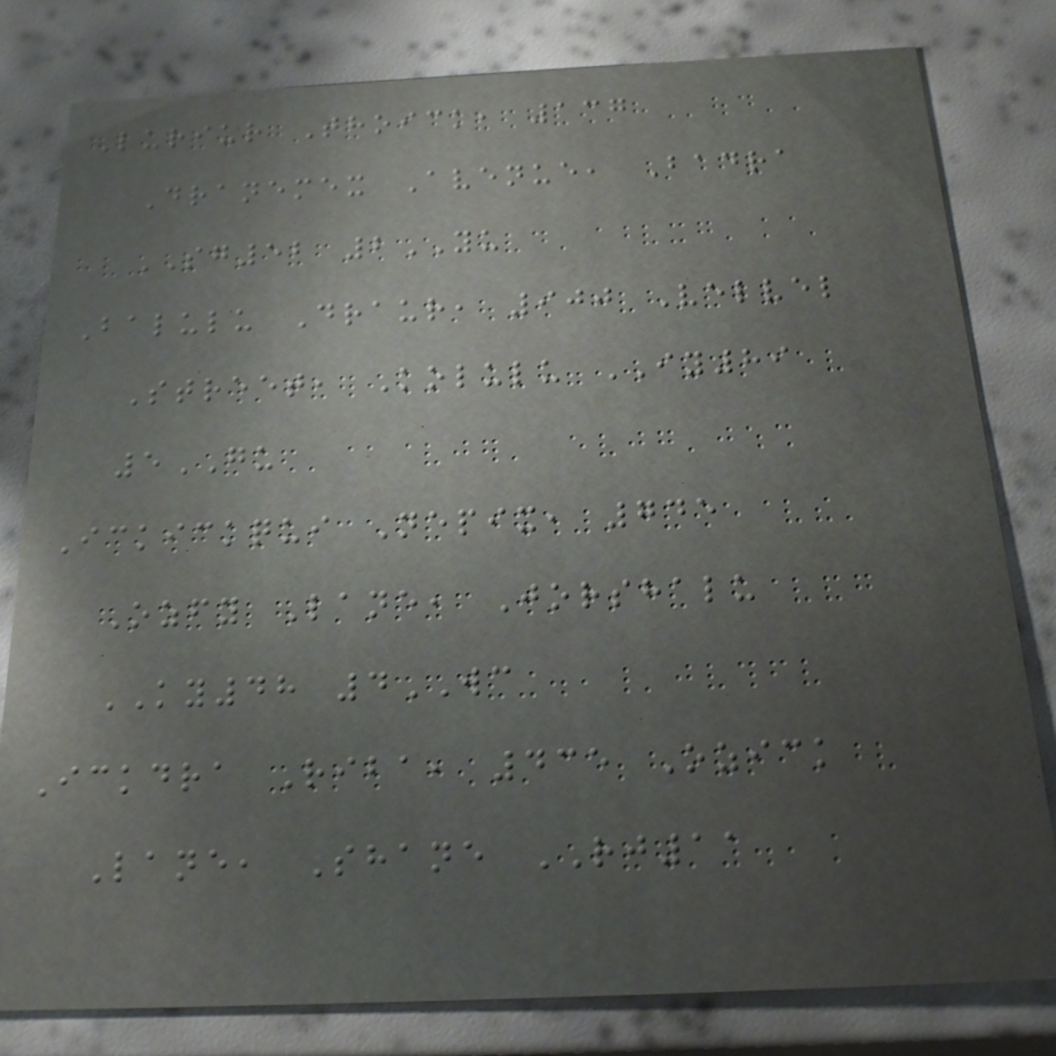Luriur Thoick, 137
Dranemex Avenue, Badra
SG52 2YU
Balulu Draur, 900 Velvel
Street, Kolulu IY89
5GU
Ickickqui Nepix, 745
Ozfy Lane, Jorshalu
KY48 4WC
Ickdra Riba, 435 Ozick
Lane, Shane RJ11
